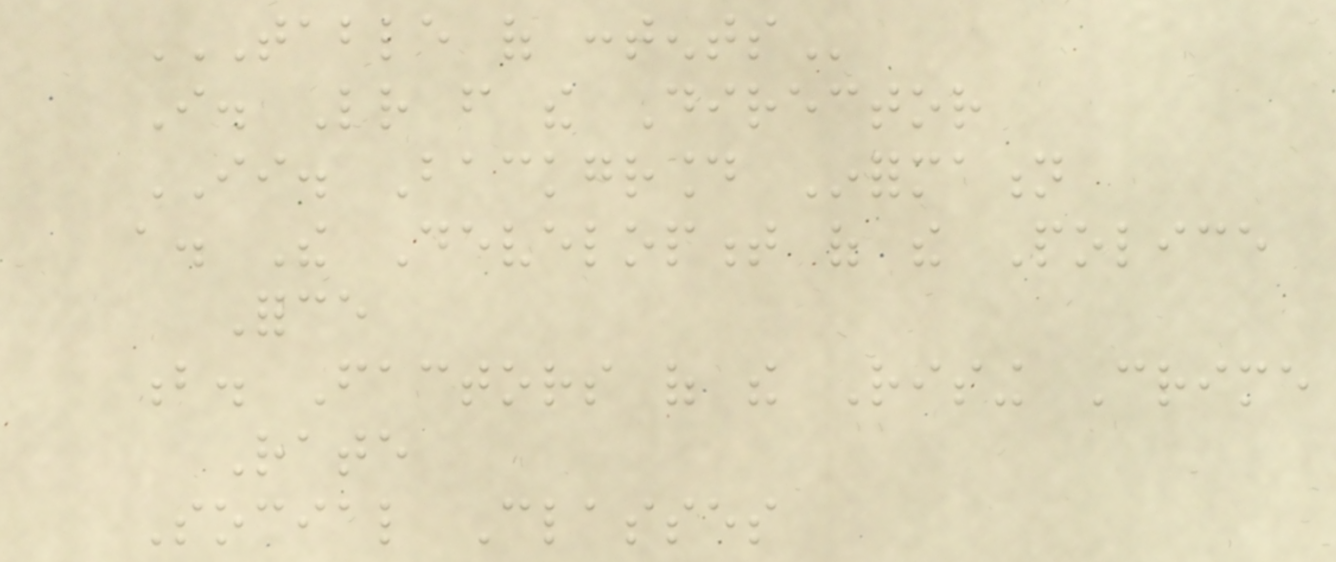TABLE OF CONTENTS
I. Letter from the Director
II. Background Information
a. The Development of the Police
Force
b. Factors of the Rising Crime
Rate
Social Classes
